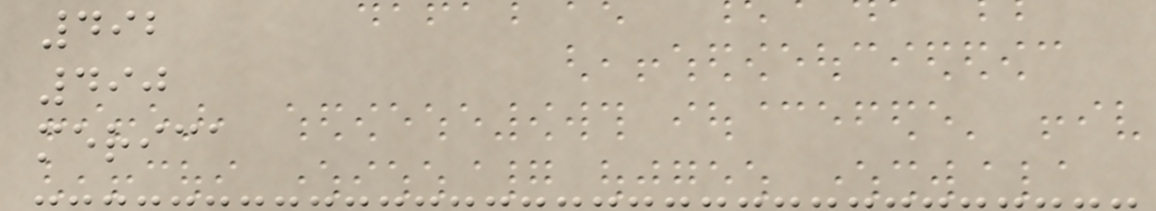492
490
merica
